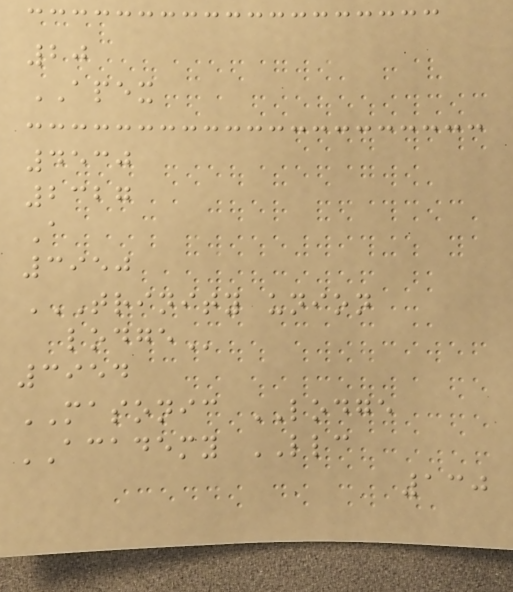20
APEX
4530
2327
A
3950
TRINITY UNION
LODGE
3954
MASONIC LODGE
ACADEMY LLC
130
